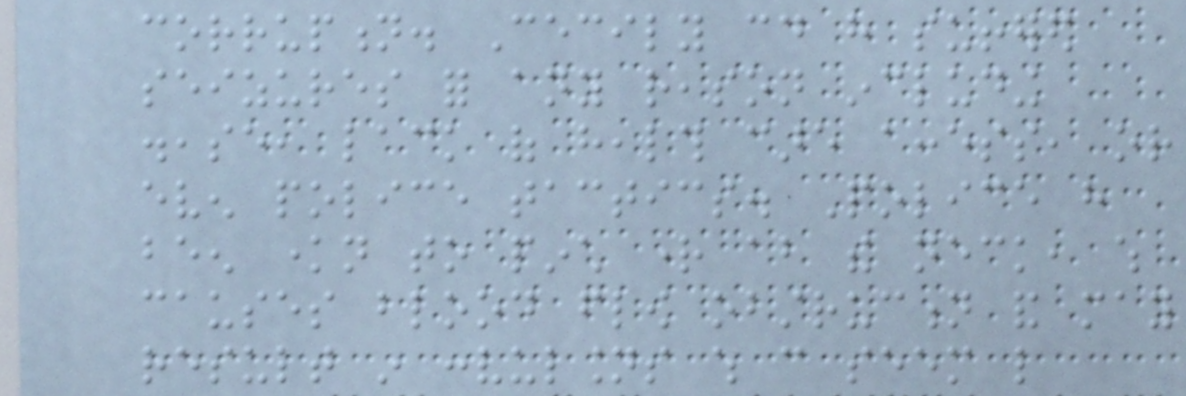corruption. Cecily could have suffered
seizures for any reason including
disease, lack of health care access, or
even police tactics. Police have
been known to pinch right about the neck, which
causes blood flow obstruction and may
result in convulsions which can seem like
